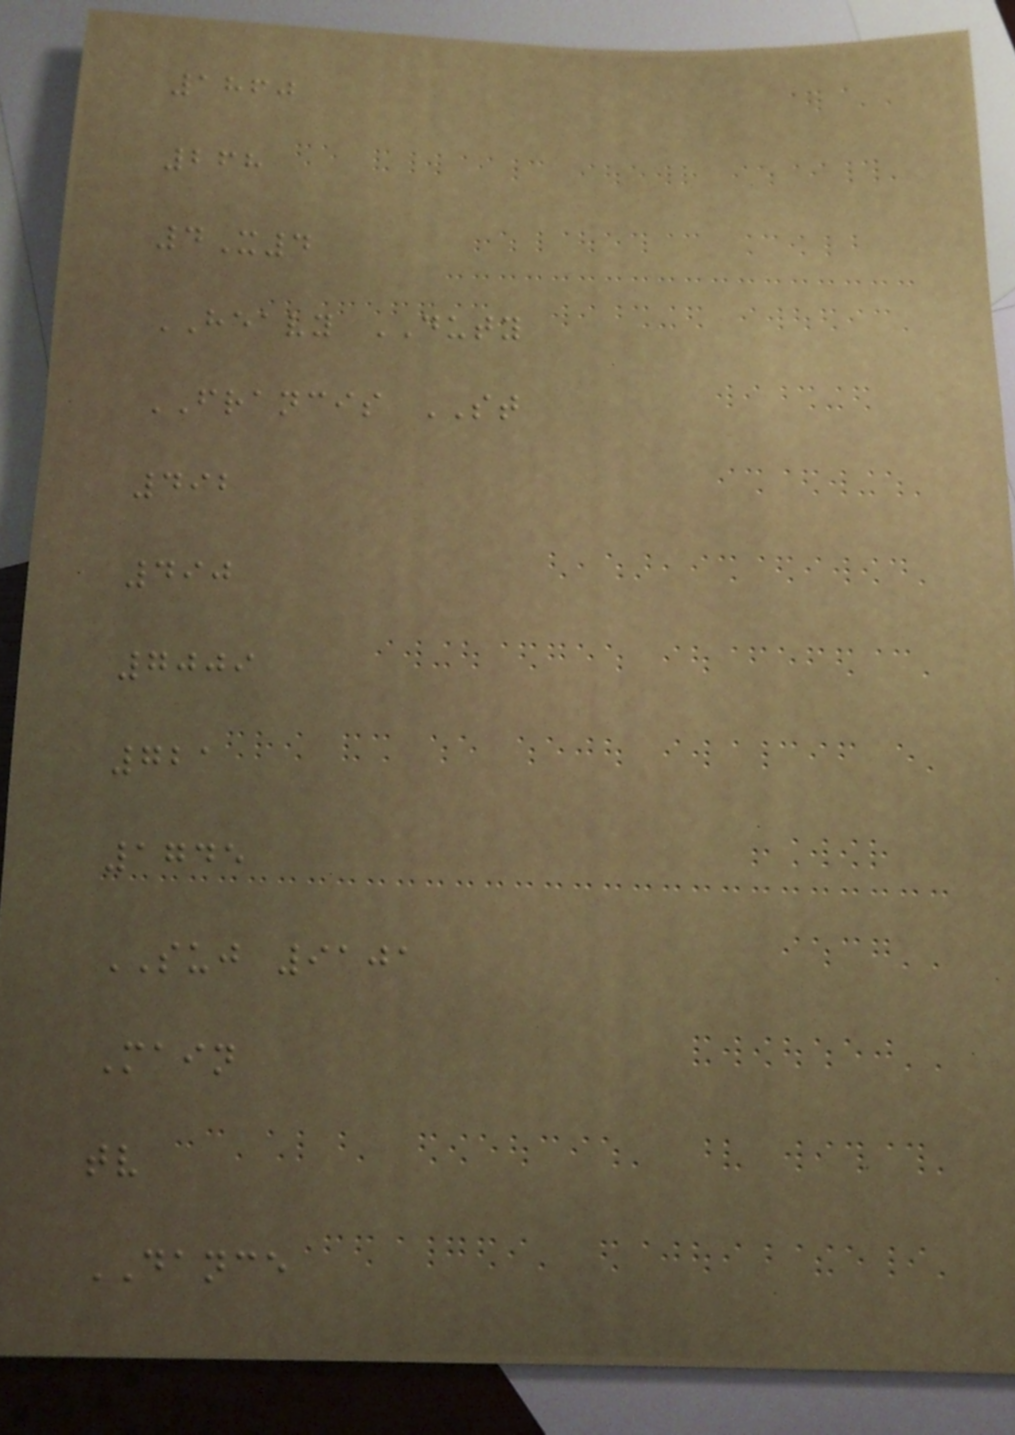1860
268
4X4
HEAVY DUTY
FRANCIS ST
492
490
7009
721
1745
SUJ 9101
Main
tv
DANCE
